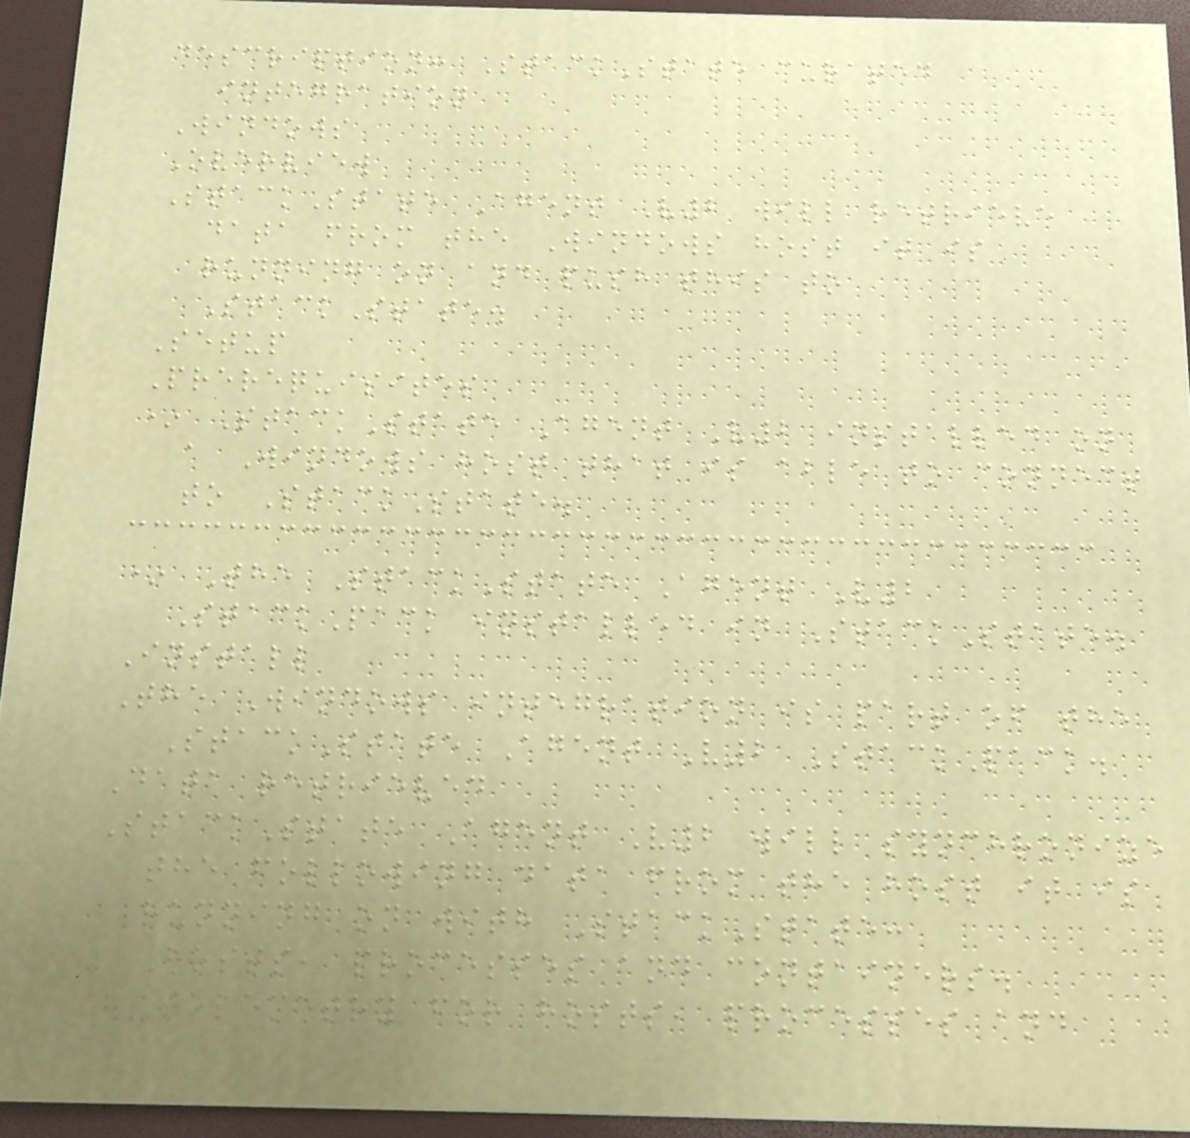description: StackState curated
integration
Windows
Overview
StackState Agent V2 will retrieve
data from the Windows host it is
running on and push this to
StackState.
Setup
Prerequisites
* StackState Agent V2 installed on
a Windows host that is able to connect
to StackState.
* The StackState Agent V2
StackPack installed in StackState.
Install
The Windows integration is part of the
StackState Agent V2 StackPack.
Data retrieved
StackState Agent V2 will synchronize
the following data from the host it is
running on with StackState:
- Hosts, processes and containers.
- Telemetry for hosts, processes and
